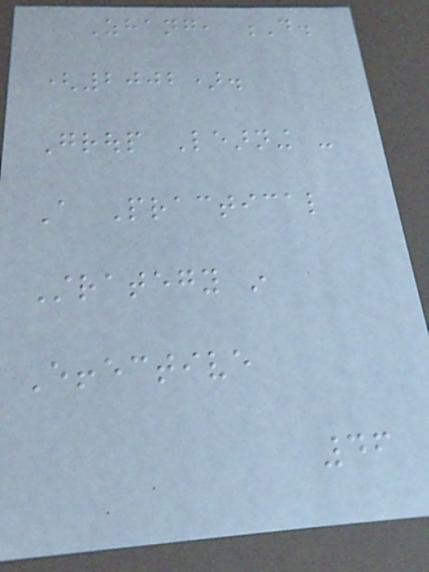Zhang, D.
(2002).
Group Learning -
A Practical
Strategy in
Effective
46
